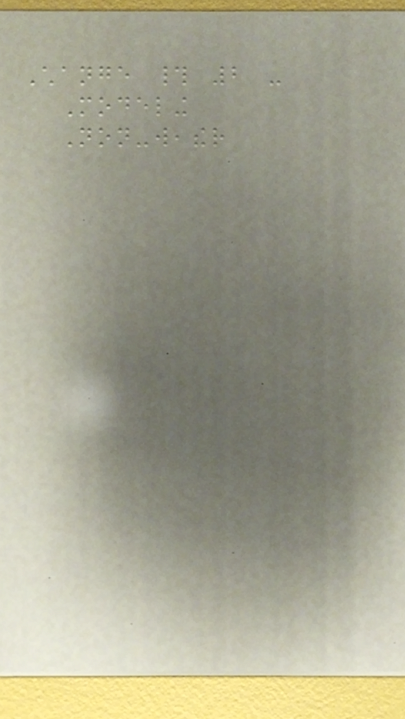Change # 2 -
Modeling
Non-weather
